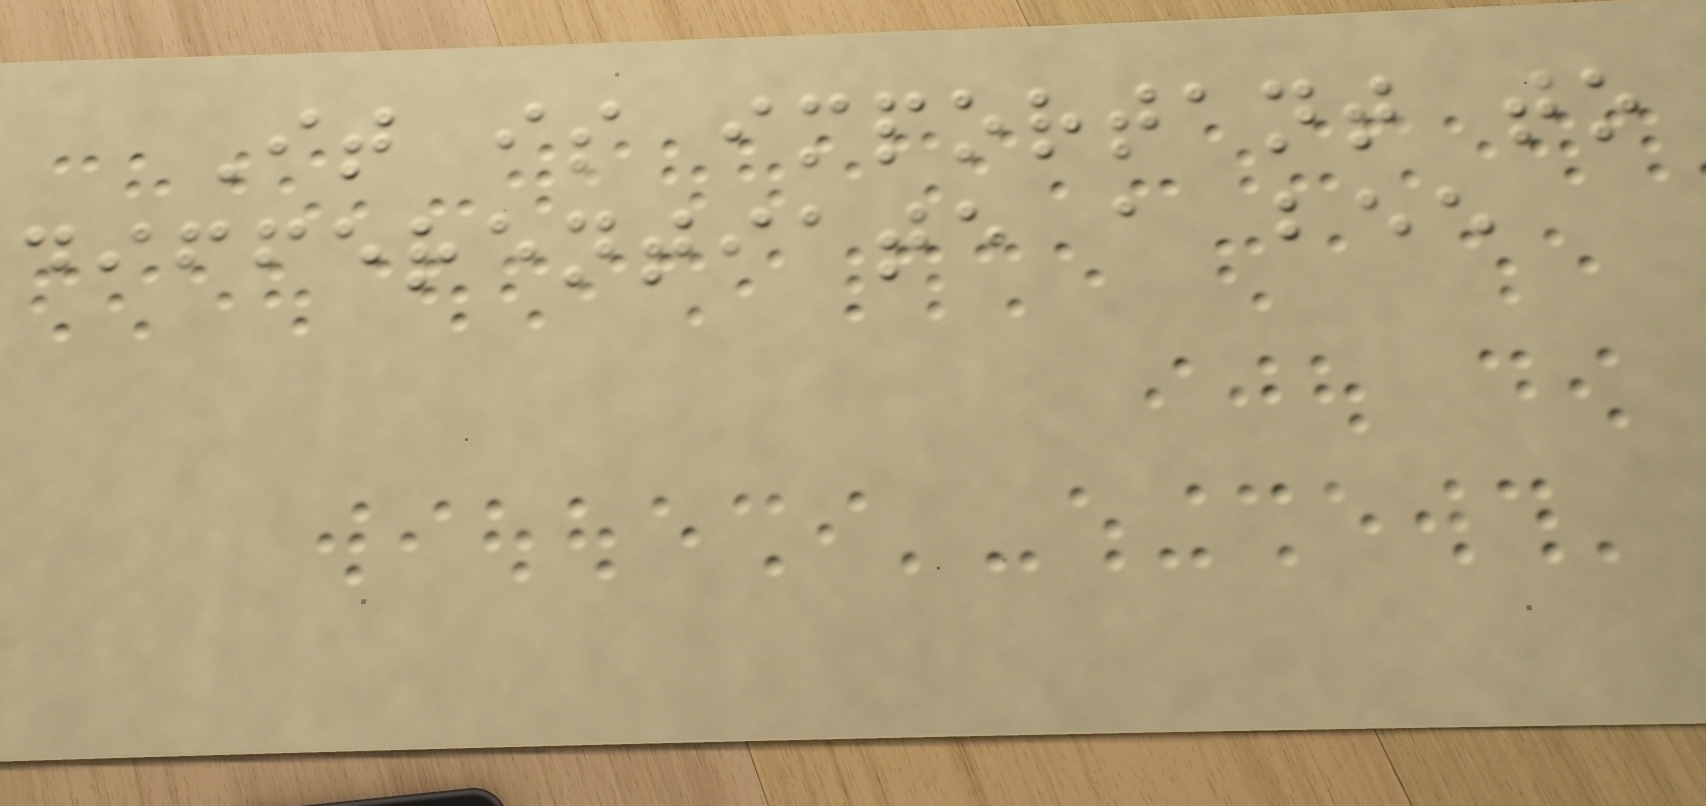It is important to
differentiate a bee
